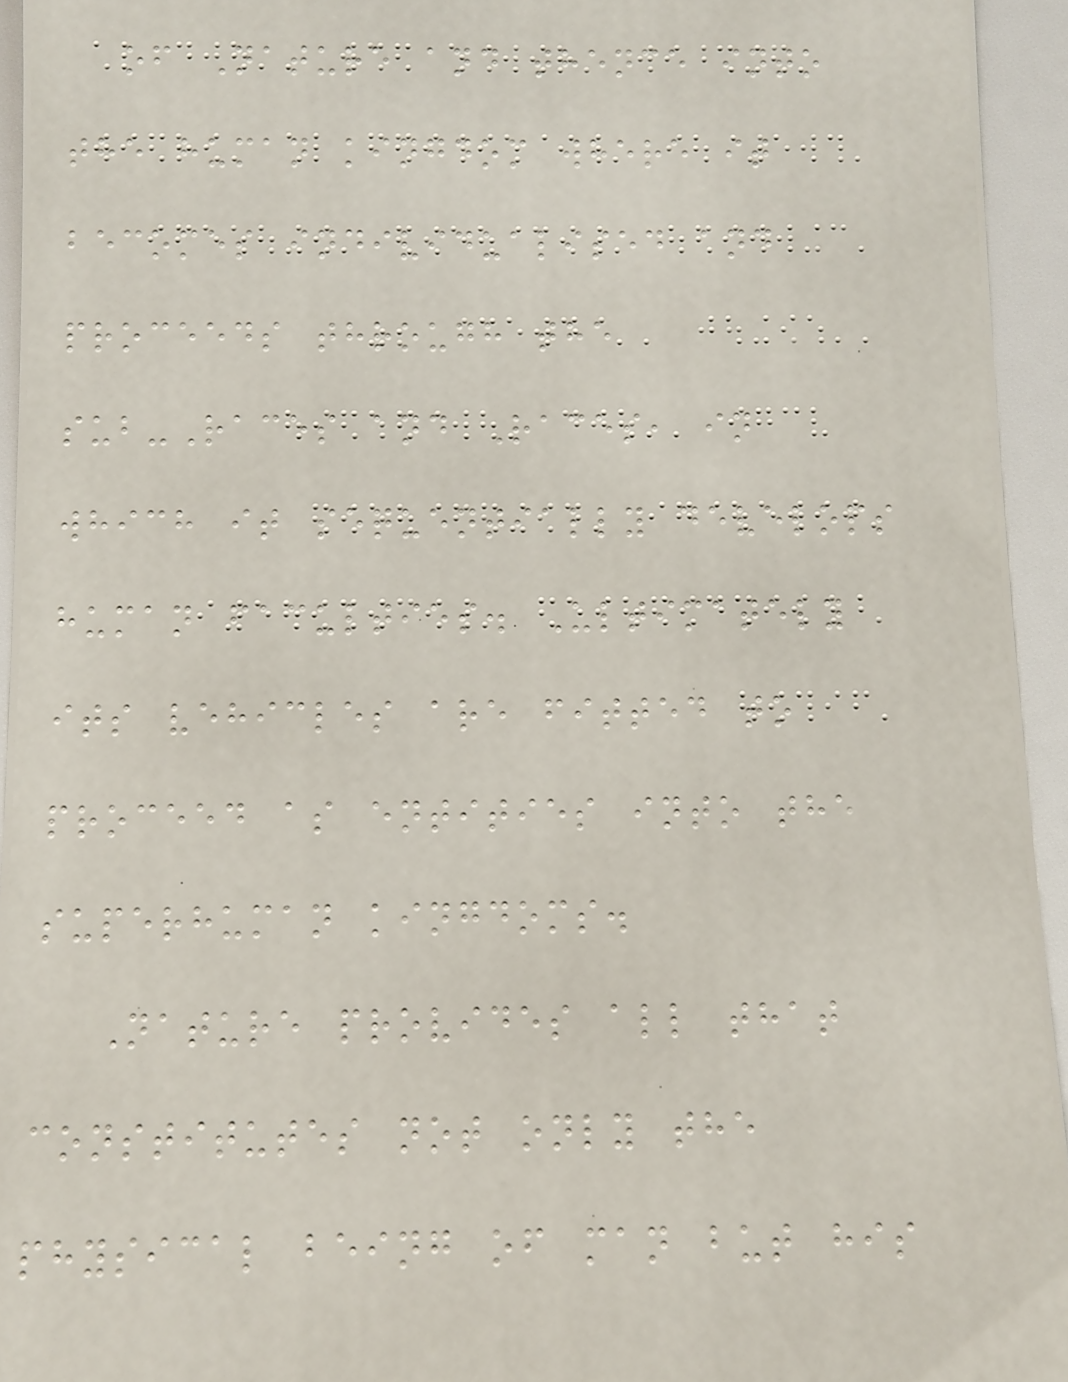of Nature and thence into
the human kingdom where it
becomes individualised and
proceeds through the
sub-Races and Races, in
which it sequentially develops
human faculties. Ultimately
its vehicles are fitted to
proceed as entities into the
superhuman kingdoms.
Nature provides all that
constitutes not only the
physical being of man but his
